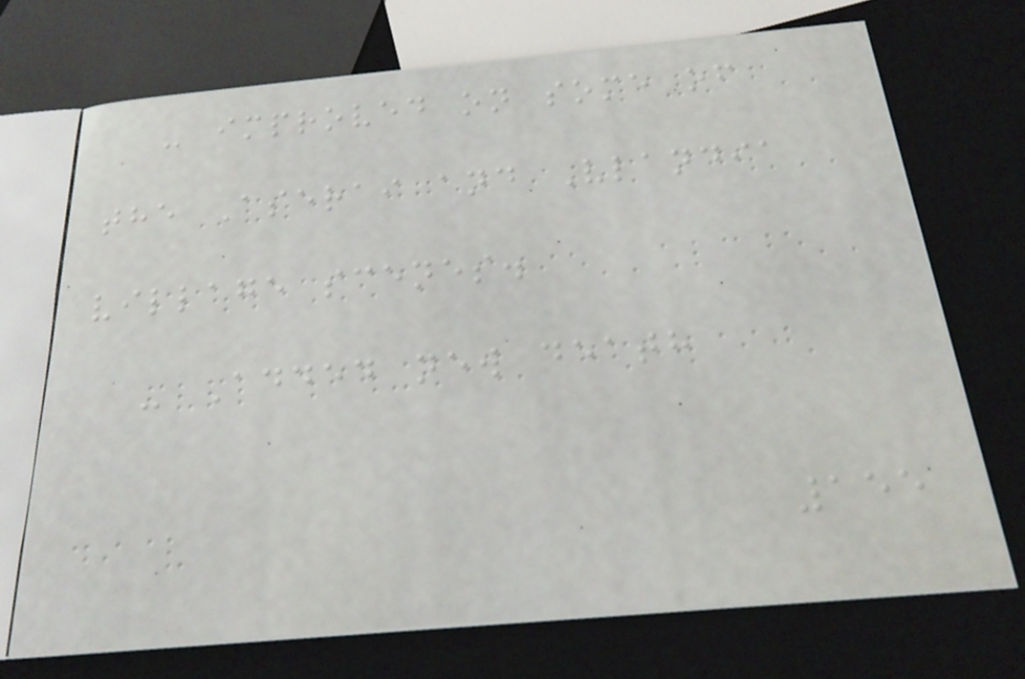- improved on some of
the Aserai and Vlandia
village scenes.
- Added new death
155
